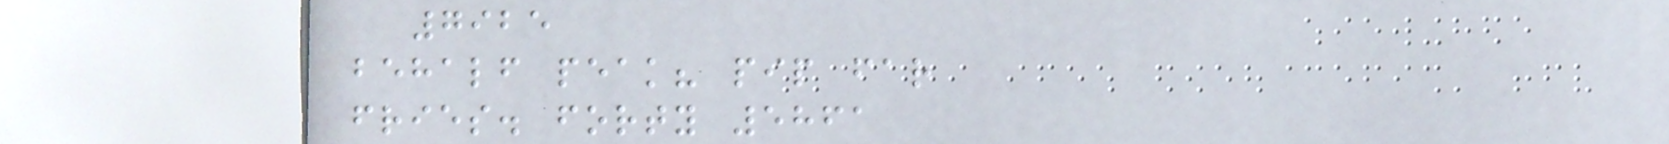7925
behalf peak? pip far
fries. forty 5861
